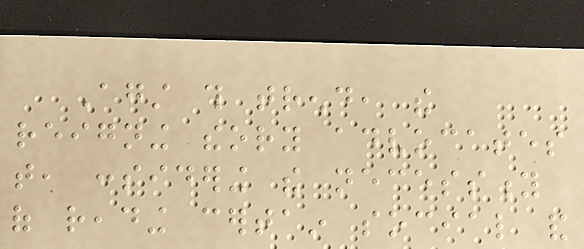Against this trend, the
reigning theory advocates
that, considering the necessity
of reading certain social and
